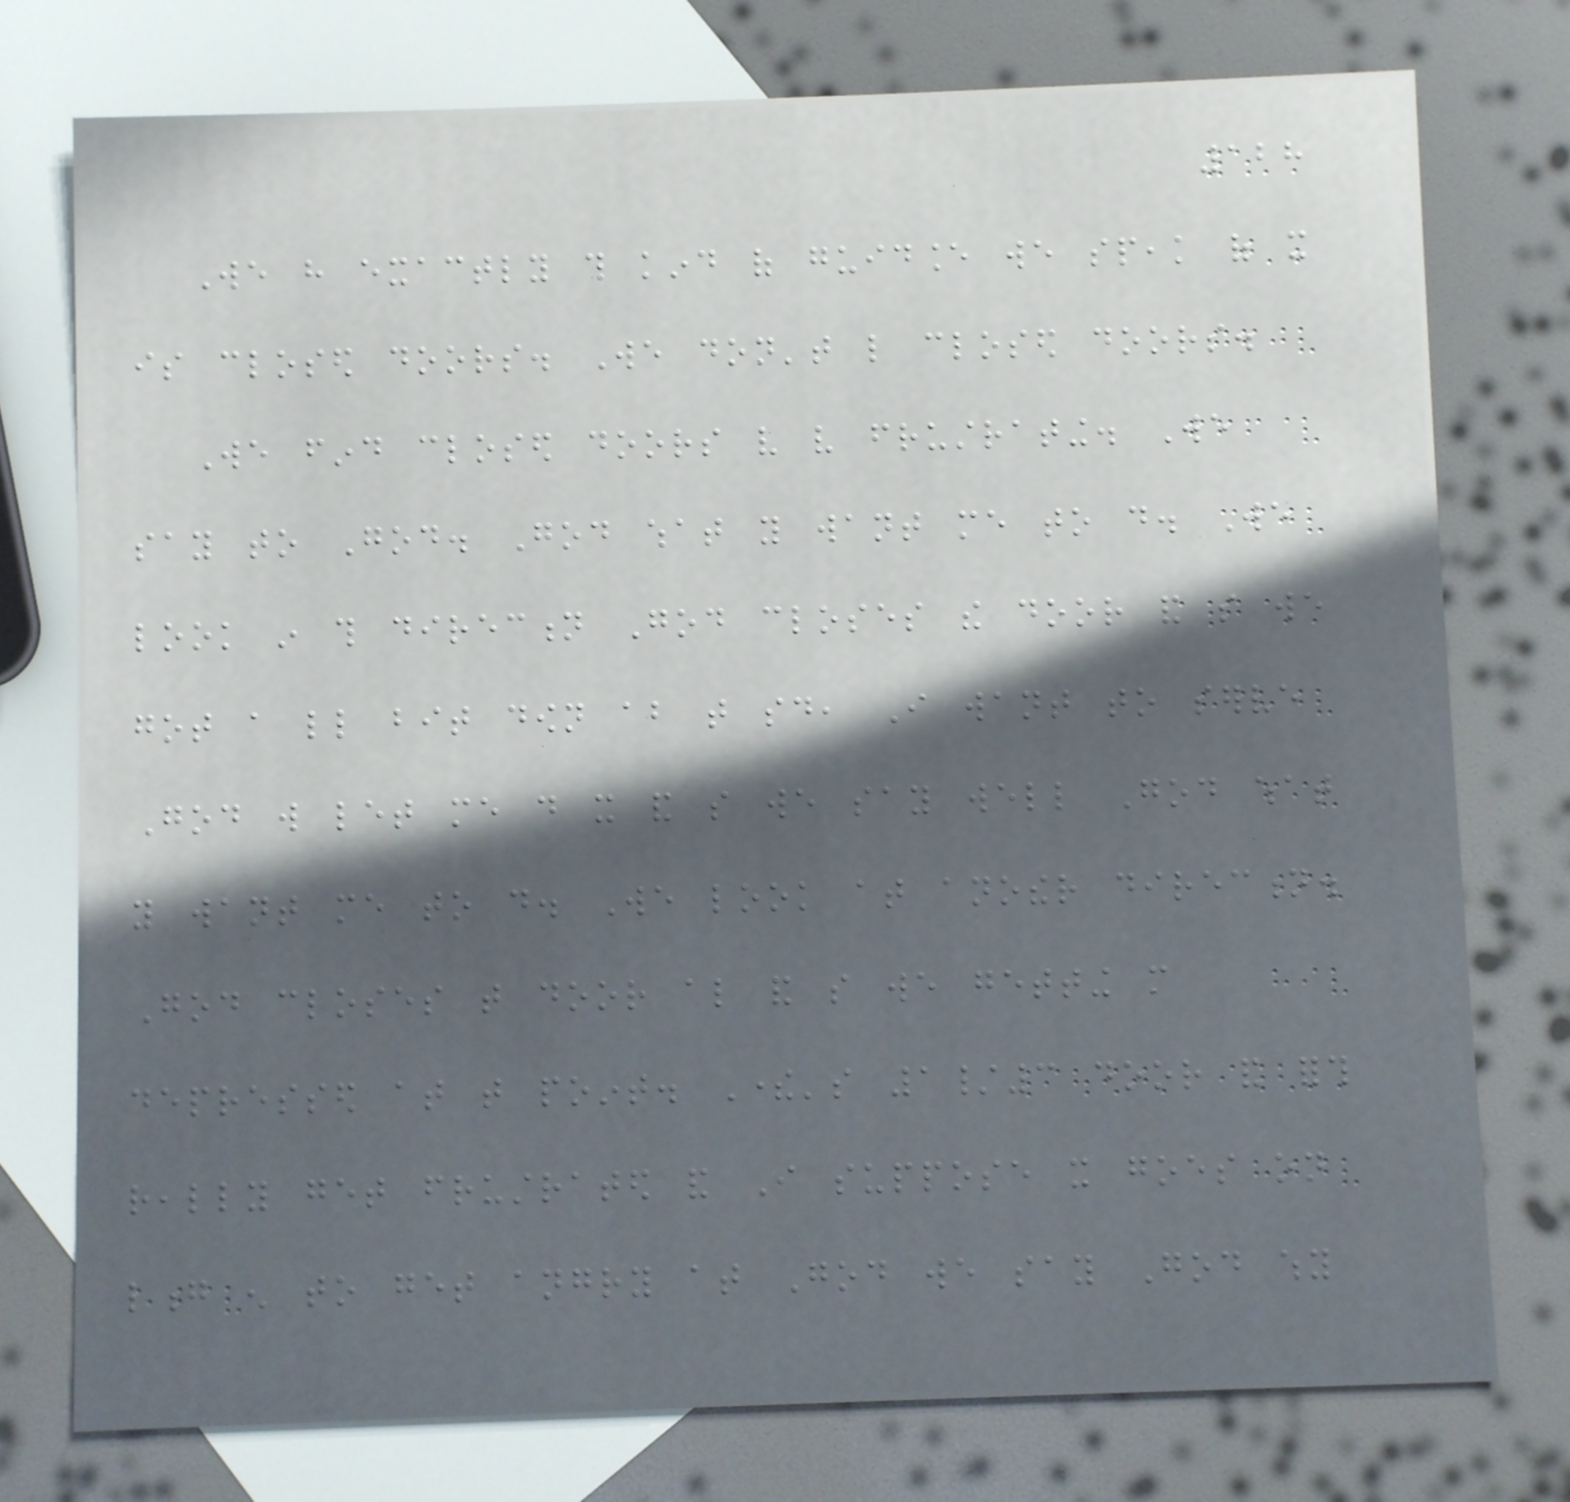128
We have exactly this kind of guidance we speak of it
is closed doors. We don't like closed doors.
We find closed doors very very frustrating. We
say to God. God what you want me to do. We
look in this direction God closes the door and so we
got a little bit down about that said, I want to serve
God will let me do it and so we say well God what
you want me to do. We look at another direction.
God closes that door also and so we getting more
depressed at that point. There's 1/3 door and forth
really get frustrated and I suppose it goes on
long enough to get angry at God we say God why
